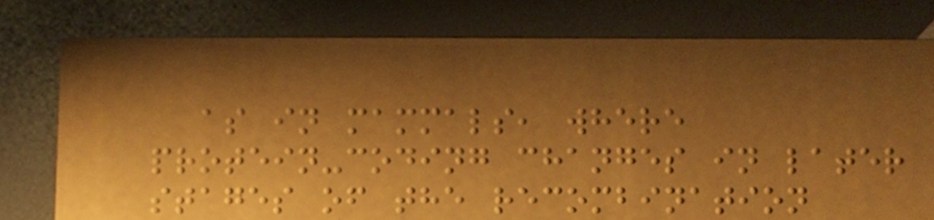as in mammals, where
protein-coding changes in later
stages of the recombination
